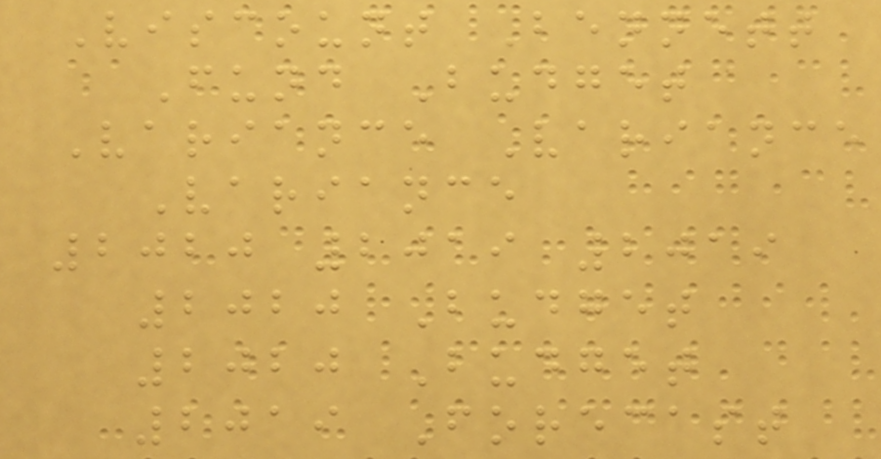Viscount Bennett
Fund Budget
Variance Variance
Variance
2020 2019 2019
2020 Budget
2020 Budget
2019 Forecast
